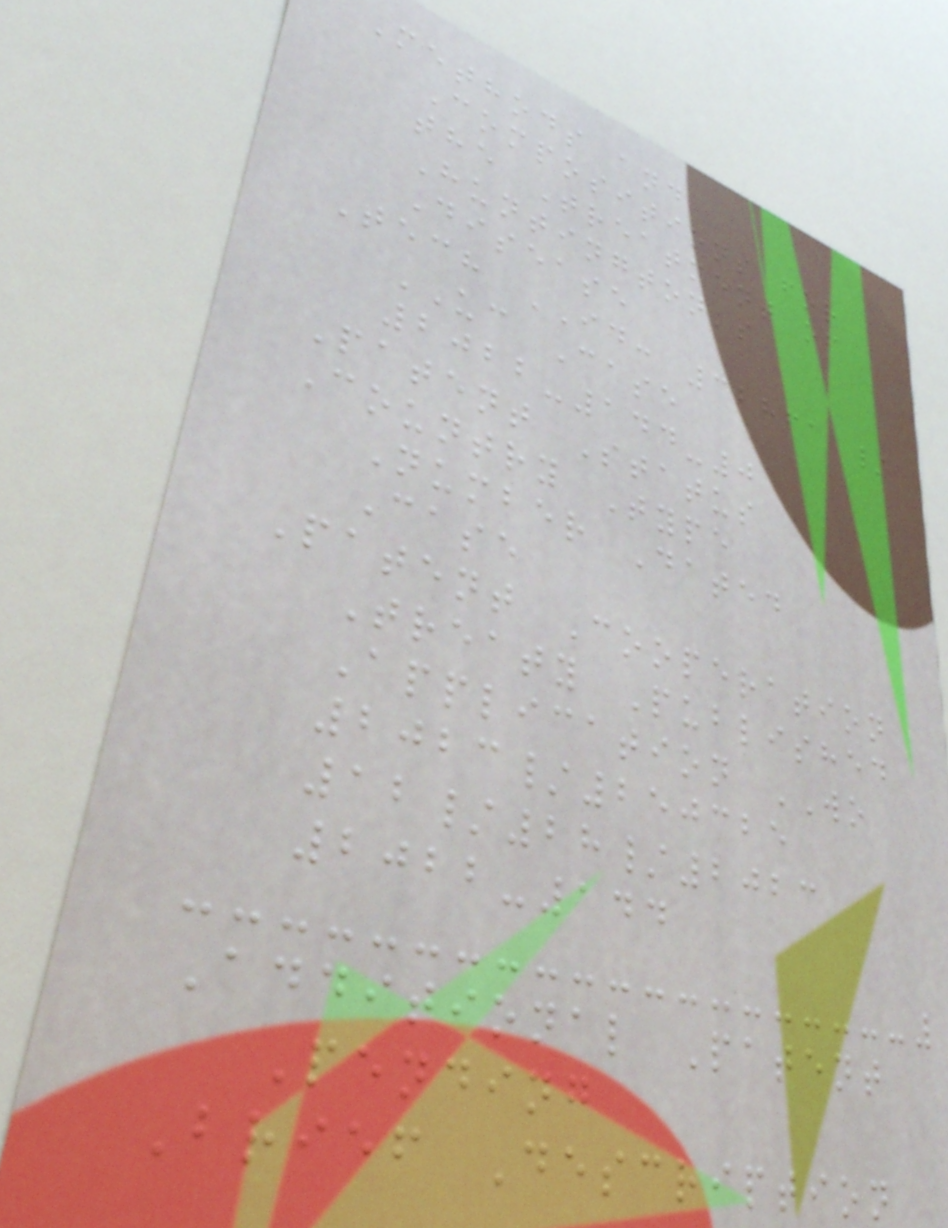Methods and
Compositions for
the Treatment of
Huntington's
Disease
Tech ID: 32861 /
UC Case
2022-144-0
Patent Status
Country Type
Number Dated
Case
Patent Cooperation
Treaty Published
Application WO
2023/250325
12/28/2023
2022-144
Additional Patent
Pending
Brief Description
